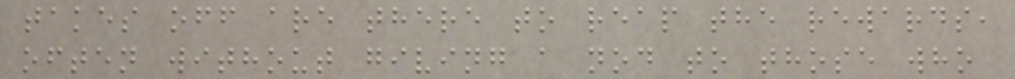takes off are there to reap the rewards,
often without giving a nod to those who
